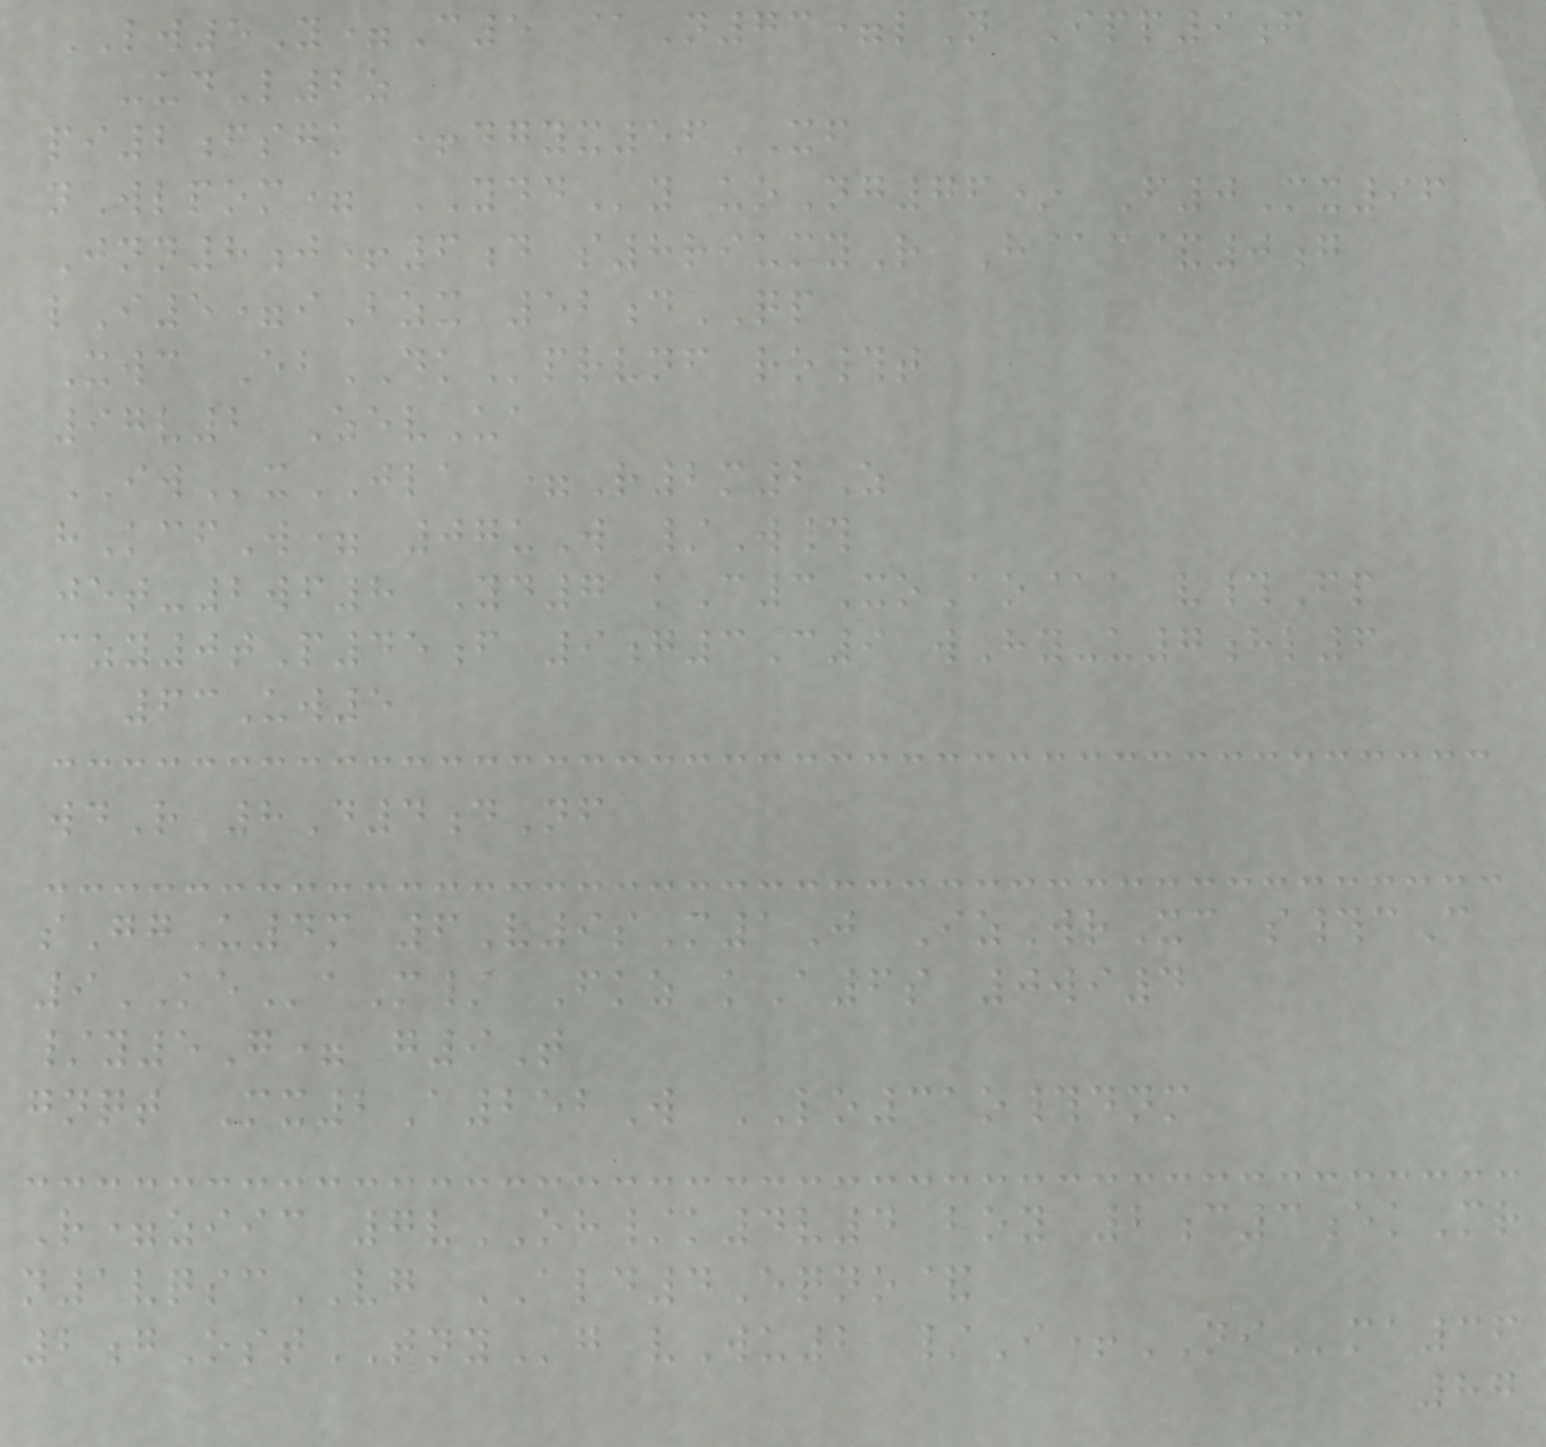LW5Y=C5 @N73=lN Ipp9f
-udL2z
pi2fsgk +dgyx56XF
nWlpom= YDDy uoNg76* F0Mx96
Jnn8j+6d s8riumyR H@c&0g
lI5=iBzx 52dQP
Xwc EbDKprvnf ro#t
97v2 ZevUa
IWxJLA =R2m2Z
hKcfW= 07uW /W#
jet-2wf8 Yd7 kC3XoAo@a v#Fp
czy0tP45f 9g3C9 wHy-u7hl6
63Uw5
wdR 8D4dNf
sGgU4m 6V9sM1J IzWrXc s#cC
9KEaM/ Fkz kA6s 0wi4
/y5G= g9T
gnqt Mx2A252W LO31o#dnm
R=ziic 7vOH/k4v4 boy 2c3ekMr
n1vqscVG ALD4Eqno&
2gOstTNYg vWu2 /I+NIma36
87
